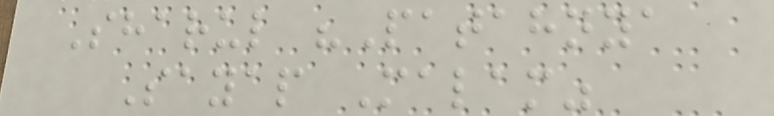Sharul "Patahnya
Sayap Malam"
